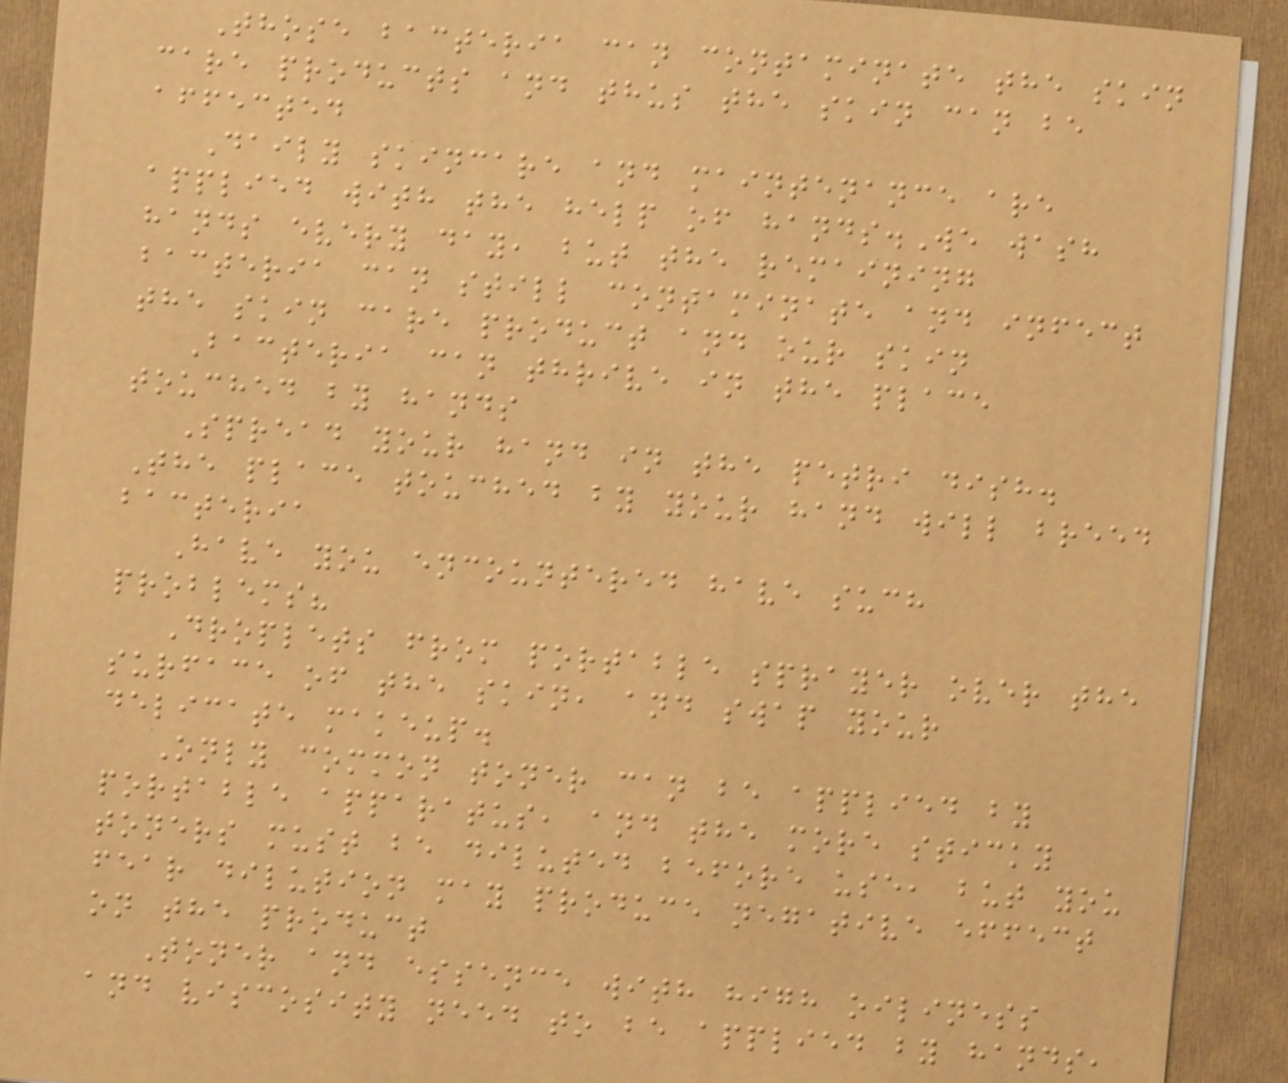Those bacteria can contaminate the skin
care products and thus the skin can be
affected
Daily skincare and maintenance are
applied with the help of hands.We wash
hands every day, but the remaining
bacteria can still contaminate and infect
the skin care product and our skin
Bacteria can thrive in the place
touched by hands
Spread your hand in the petri dish.
The place touched by your hand will breed
bacteria
Have you encountered have such
problems?
Droplets from portable sprayer over the
surface of the skin, and swap your
delicate makeup.
Only common toner can be applied by
portable apparatus, and the more sticky
toners must be diluted before use, but you
fear dilution may produce negative effect
on the product
Toner and essence with high oiliness
and viscosity need to be applied by hands,
